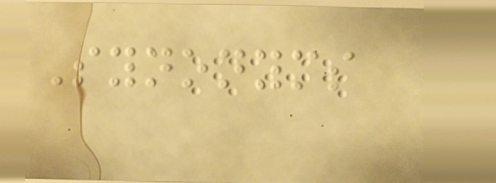Synonyms
